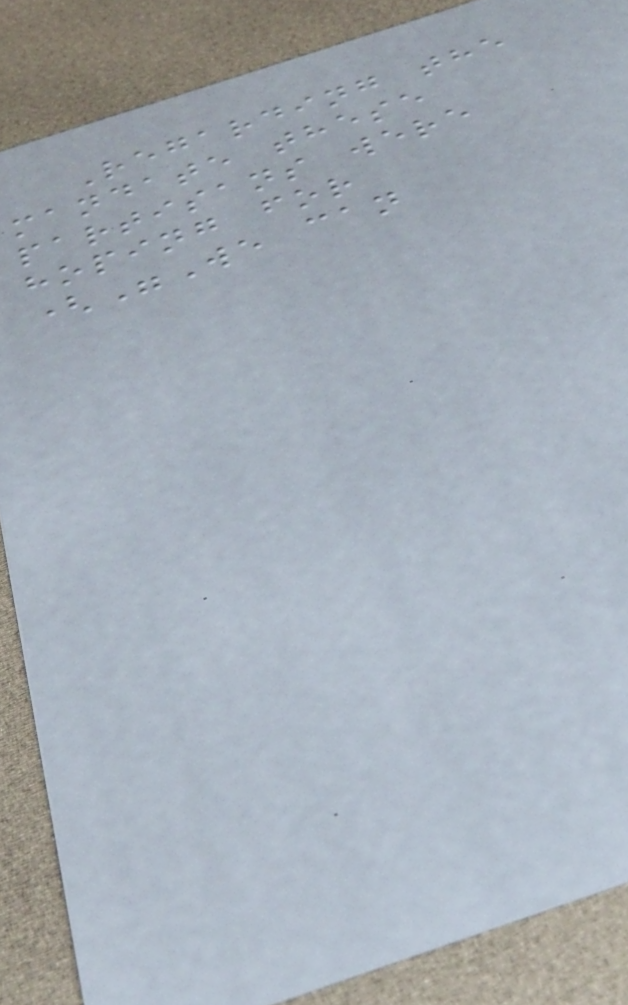Regarding the
mandate these
partisans were
hoping for
("We can
